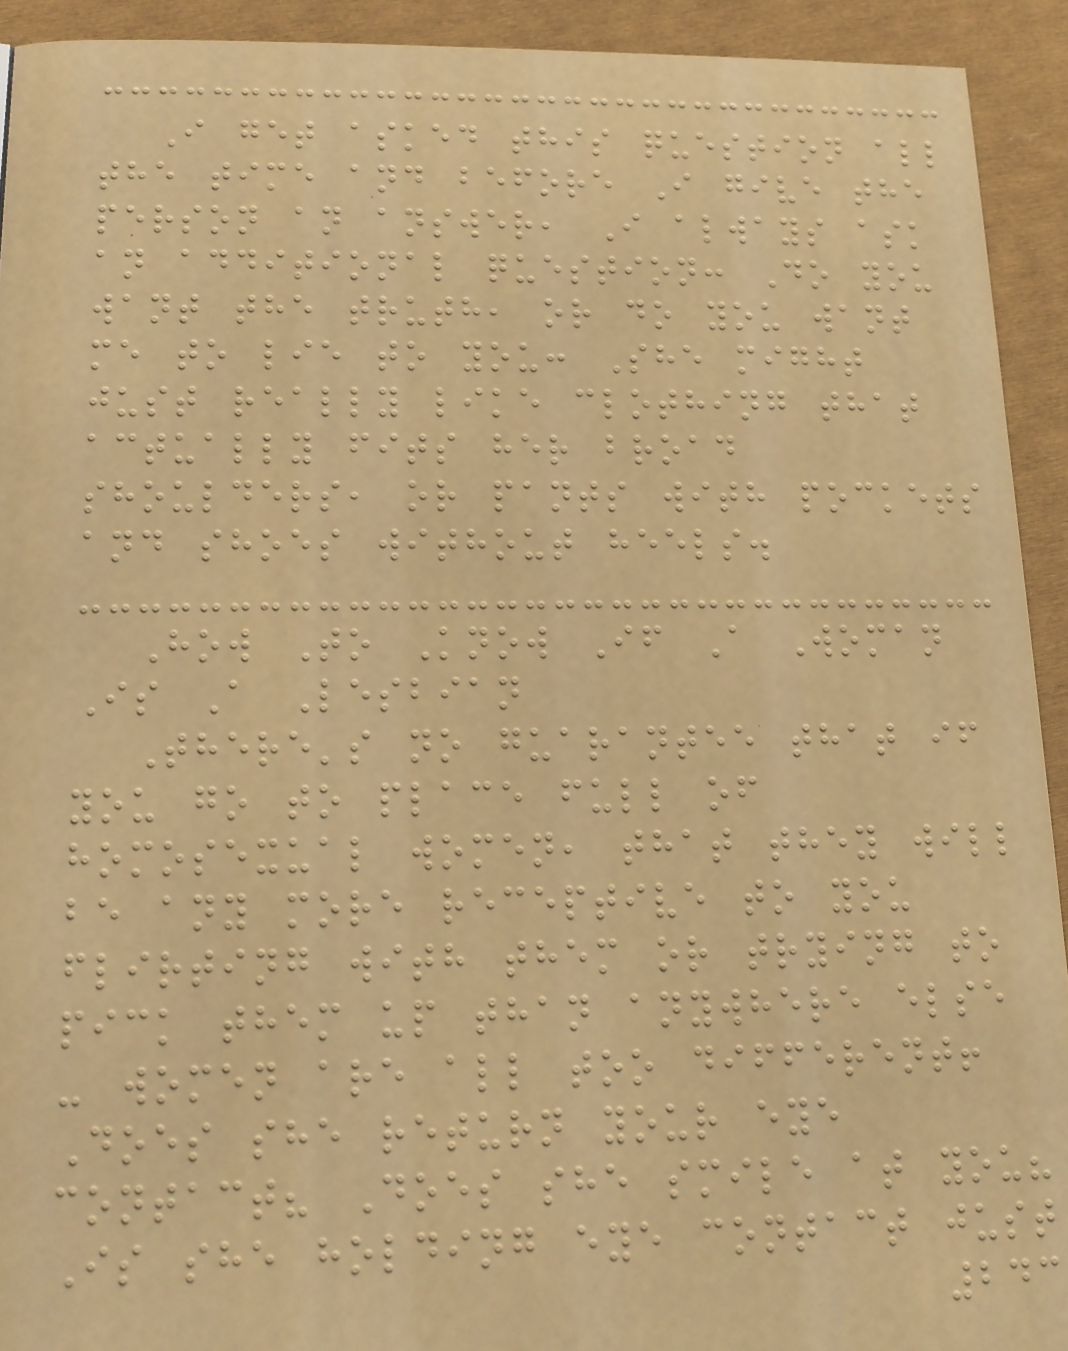I get asked this question all
the time and before I give the
person an answer, I always ask
an additional question: Do you
want the truth, or do you want
me to lie to you: She might
just really like clothing that
actually fits her broad
shoulders, or pants with pockets
and shoes without heels.
How To Know If A Woman
Is A Lesbian
There's no guarantee that if
you go to place full of
homosexual women, that they will
be any more receptive to you
flirting with them or trying to
pick them up than anywhere else
- women are all too different!
Does she return your eye
contact? Does she smile at you?
Is she holding eye contact just
243
